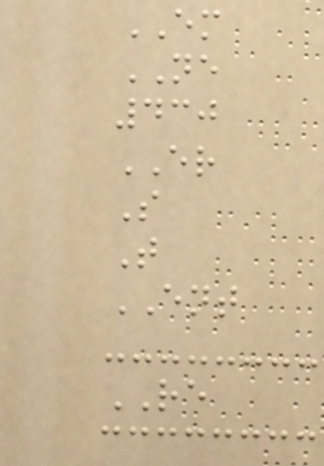EM
NE
430
ER
S
T
ENT
RE
